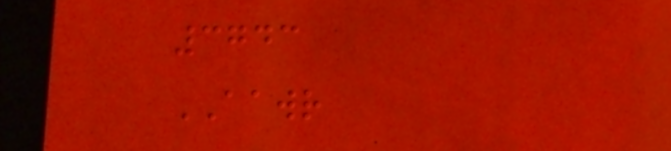3743
AAWR
